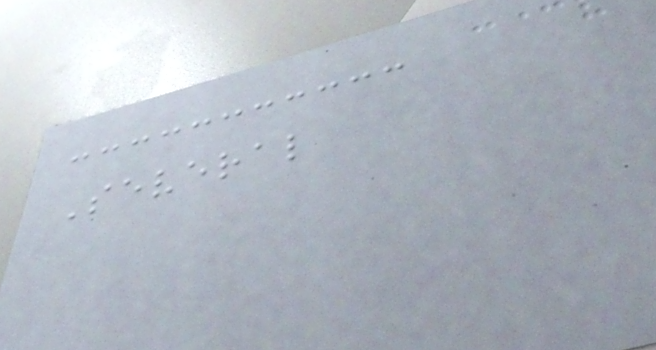Several
